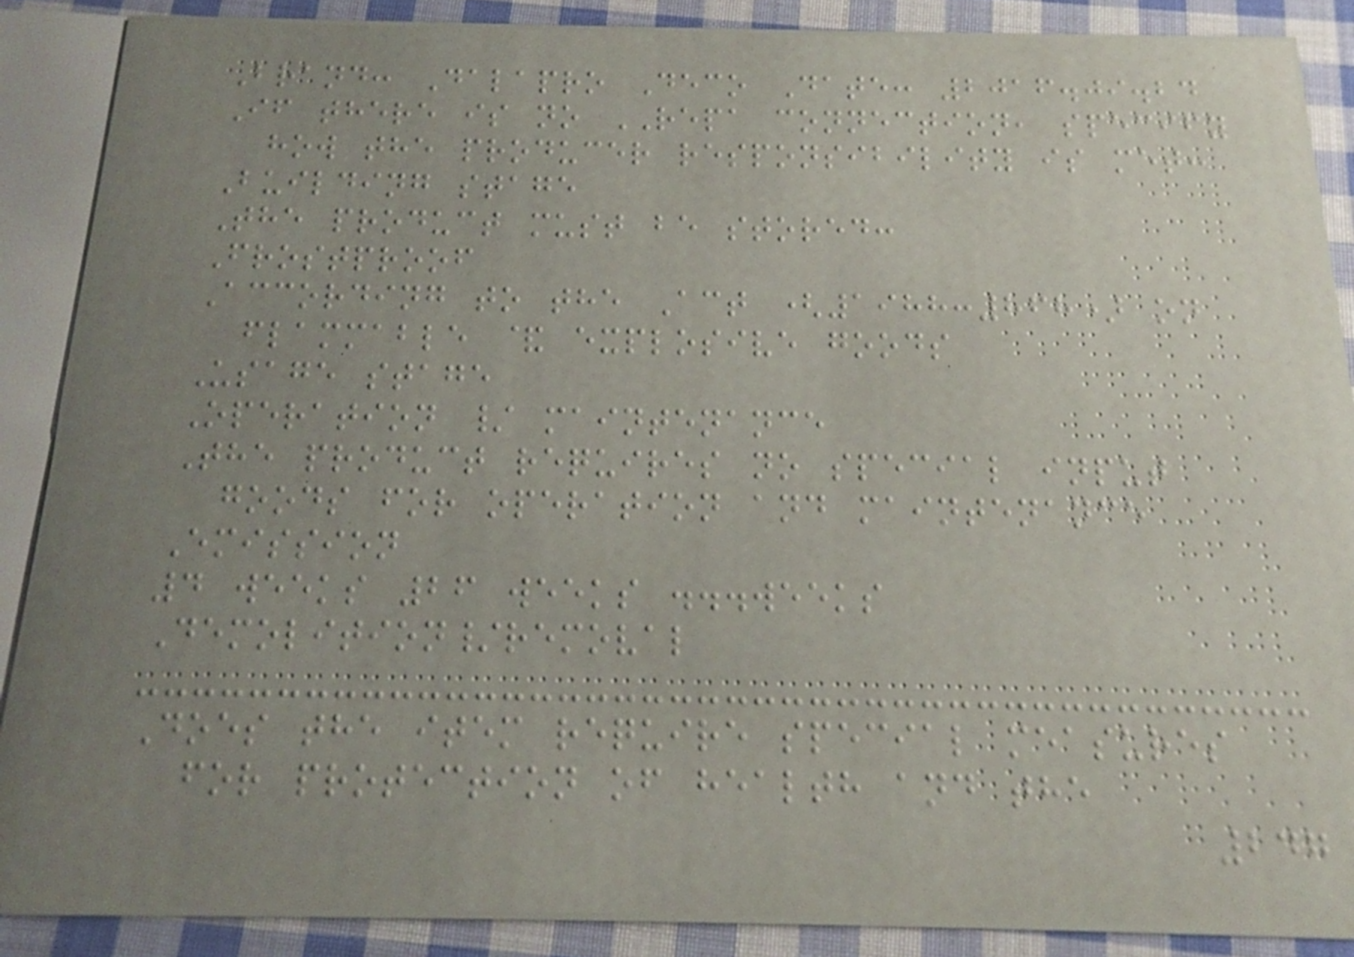Brand: Dalapro Deco Date: 2016.09.24
If there is no REPA connection, specify
how the producer responsibility is met:
Building stage
The product must be stored:
Frostproof
According to the Act (1988:868) on
flammable & explosive goods
Usage stage
Operation / maintenance
The product requires no special input
goods for operation and maintenance
Emission
4 weeks 26 weeks ...weeks
Demolition/removal
Does the item require special measures
for protection of health and the
247
